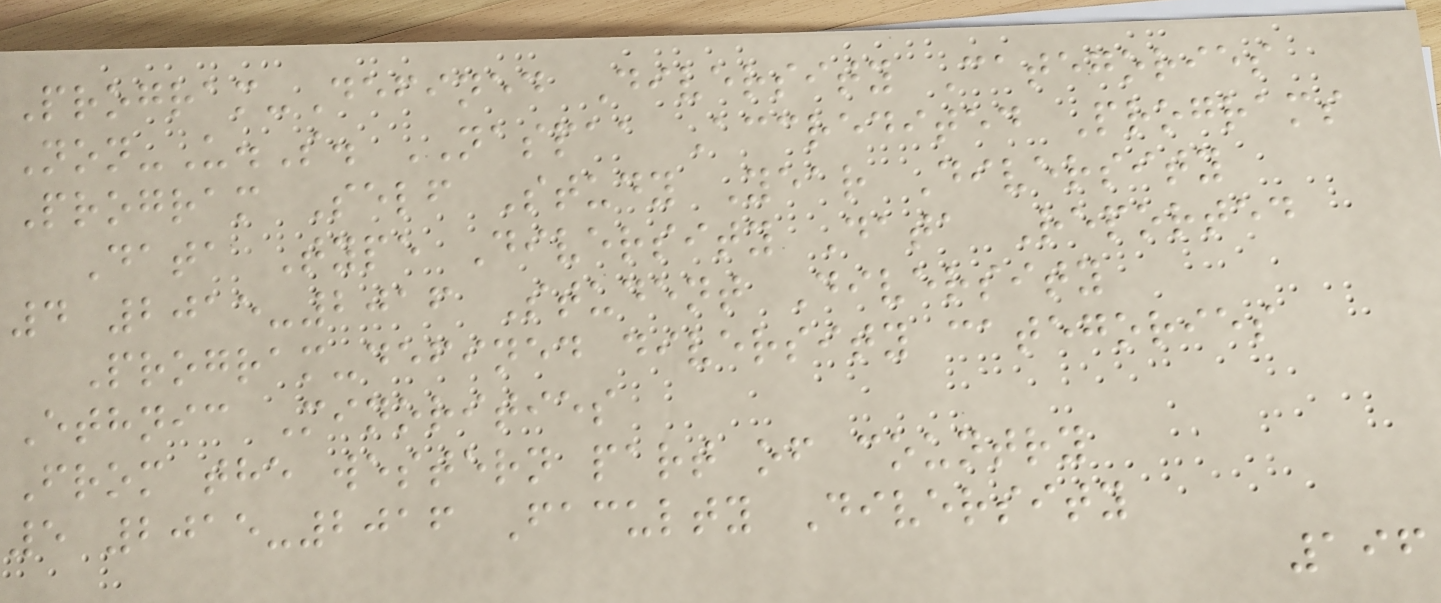Program-Defined Diversity Categories
Non-U.S. NASPAA Accredited Programs
Program Self Study Year Diversity
Data Type Diversity Data Reported
4 2015-2016 Student Diversity
Program-defined diversity categories
Ethnic Minorities
From the western part of country
5 2015-2016 Faculty Diversity
196
